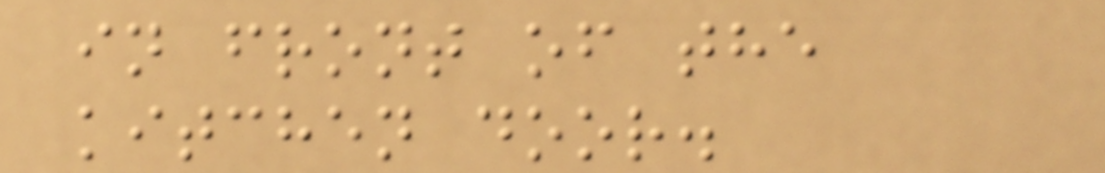in front of the
kitchen door.
